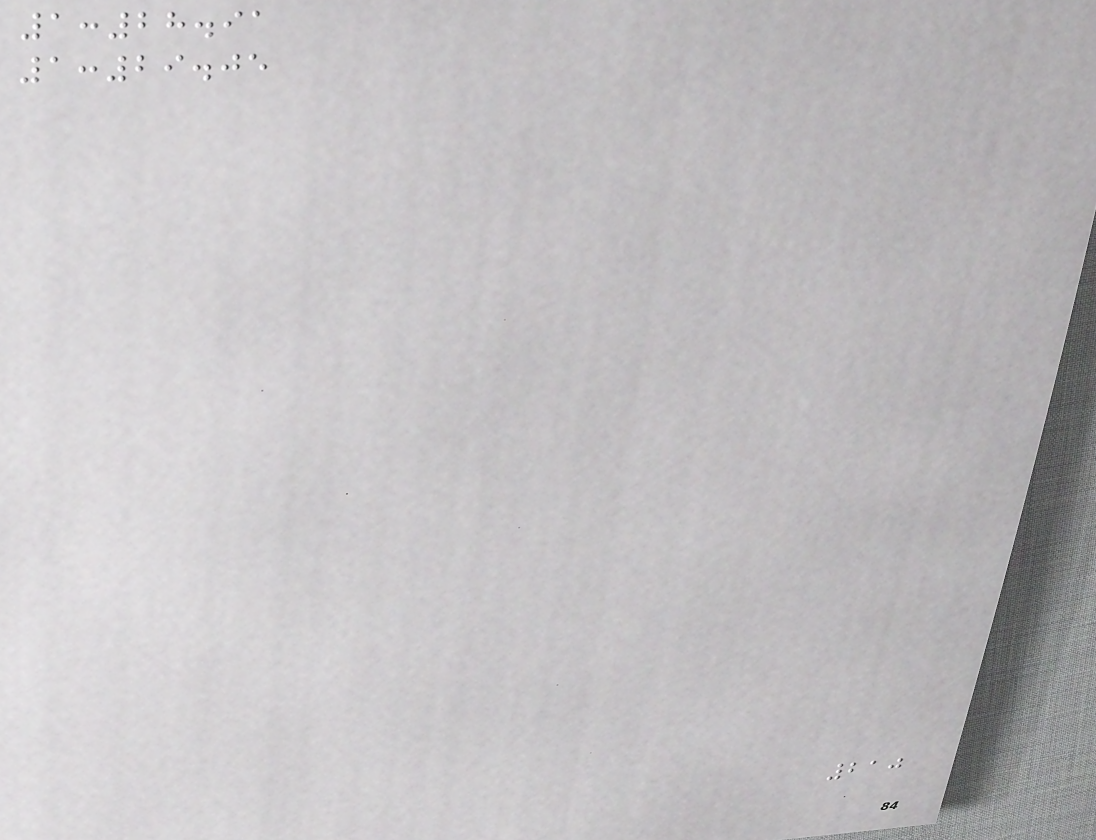1:28.91
1:29.05
210
